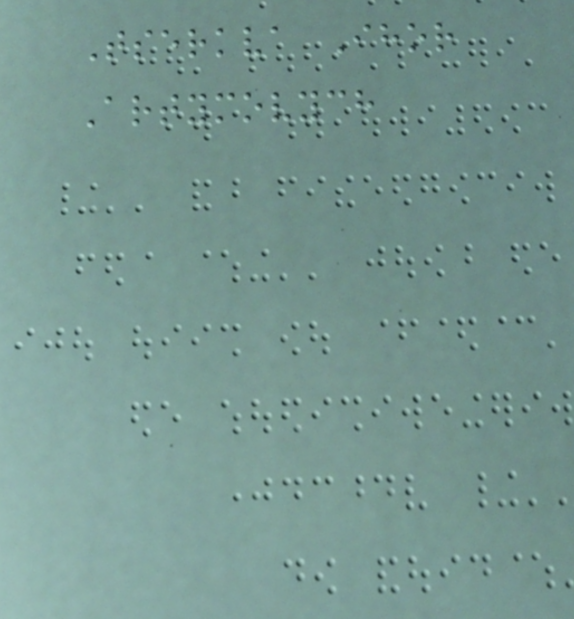Tserkva Ihor
Artymovych
